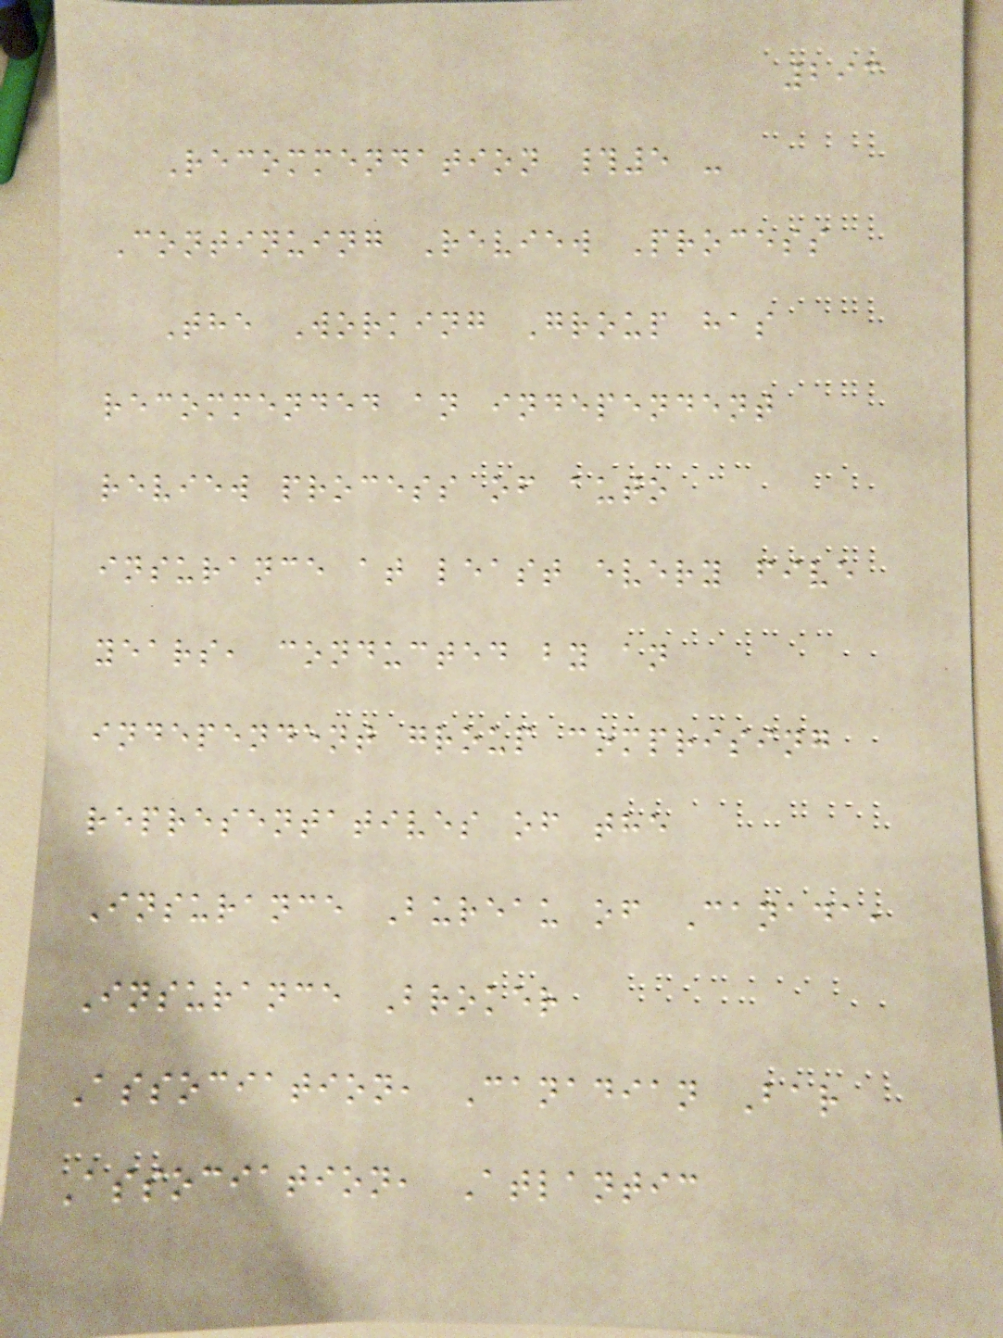293
Recommendation #5 -
Continuing Review Process
The Working Group has
recommended an independent
review process of auto
insurance at least every five
years, conducted by an
independent group comprising
representatives of the
Insurance Bureau of Canada,
Insurance Broker
Association, Canadian Bar
Association, Atlantic
